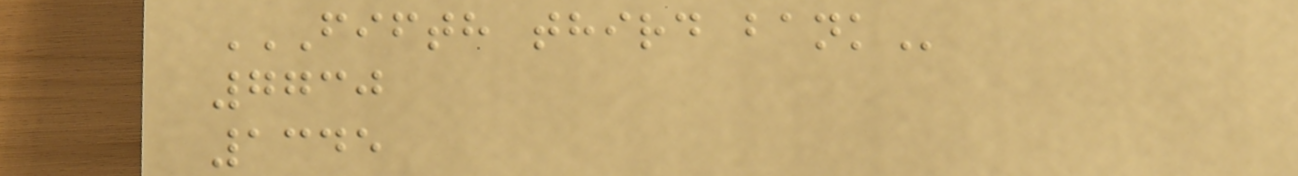FIFTH THIRD BANK
7730
1345
